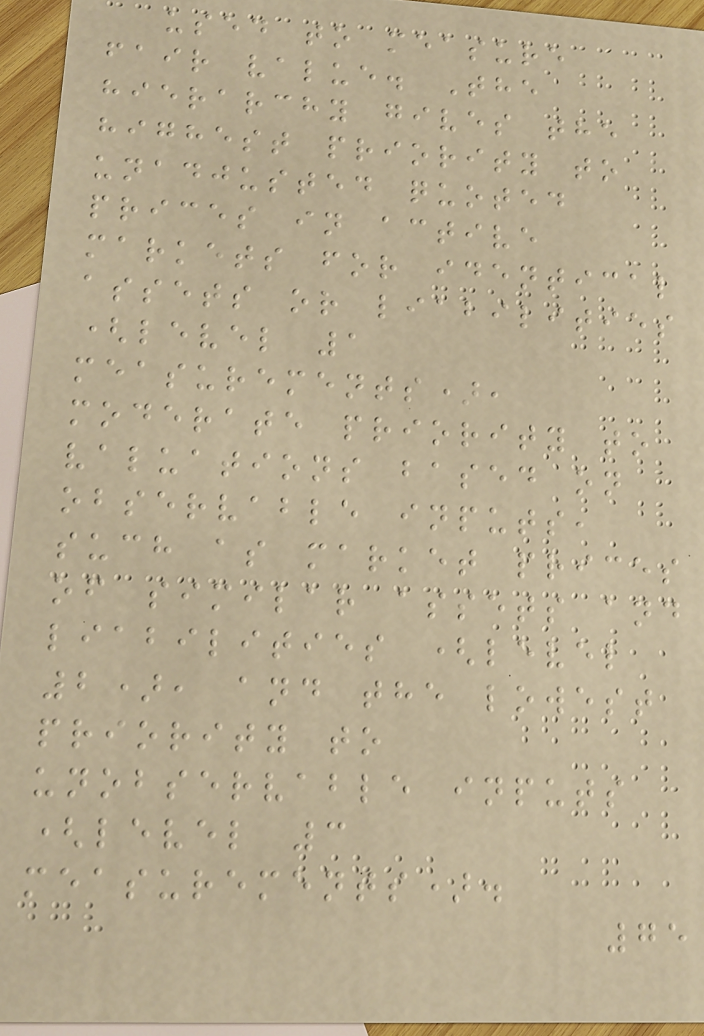used to measure
fair value. The
hierarchy gives the
highest priority to
unadjusted quoted
prices in active
markets for identical
assets or liabilities
(level 1
measurements),
moderate priority to
valuations based on
observable inputs,
such as market prices
of similar assets and
liabilities (level
2), and the lowest
priority to
unobservable inputs
(level 3
measurements).
75
